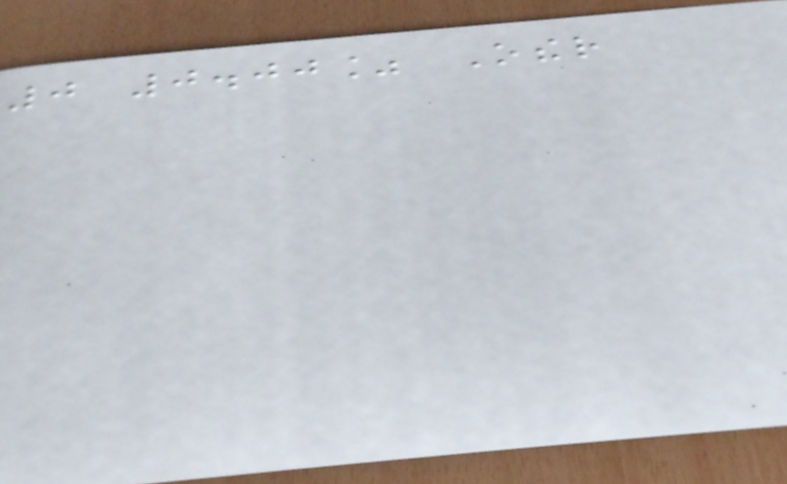0 0.00% Other
